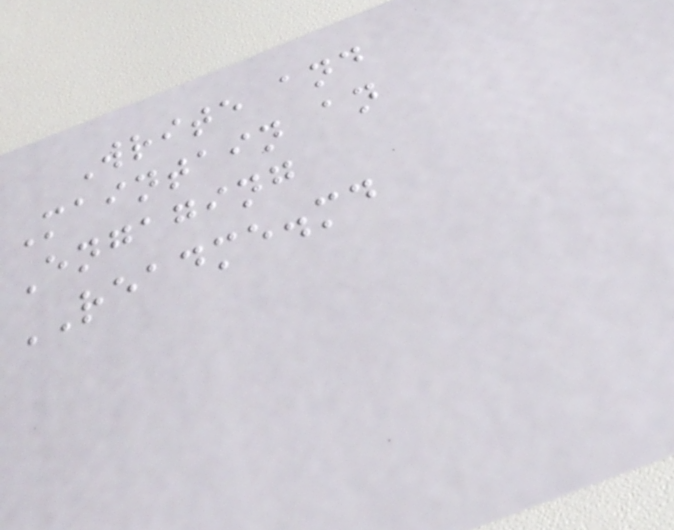Write and
Maintain an
Engaging
README.md
